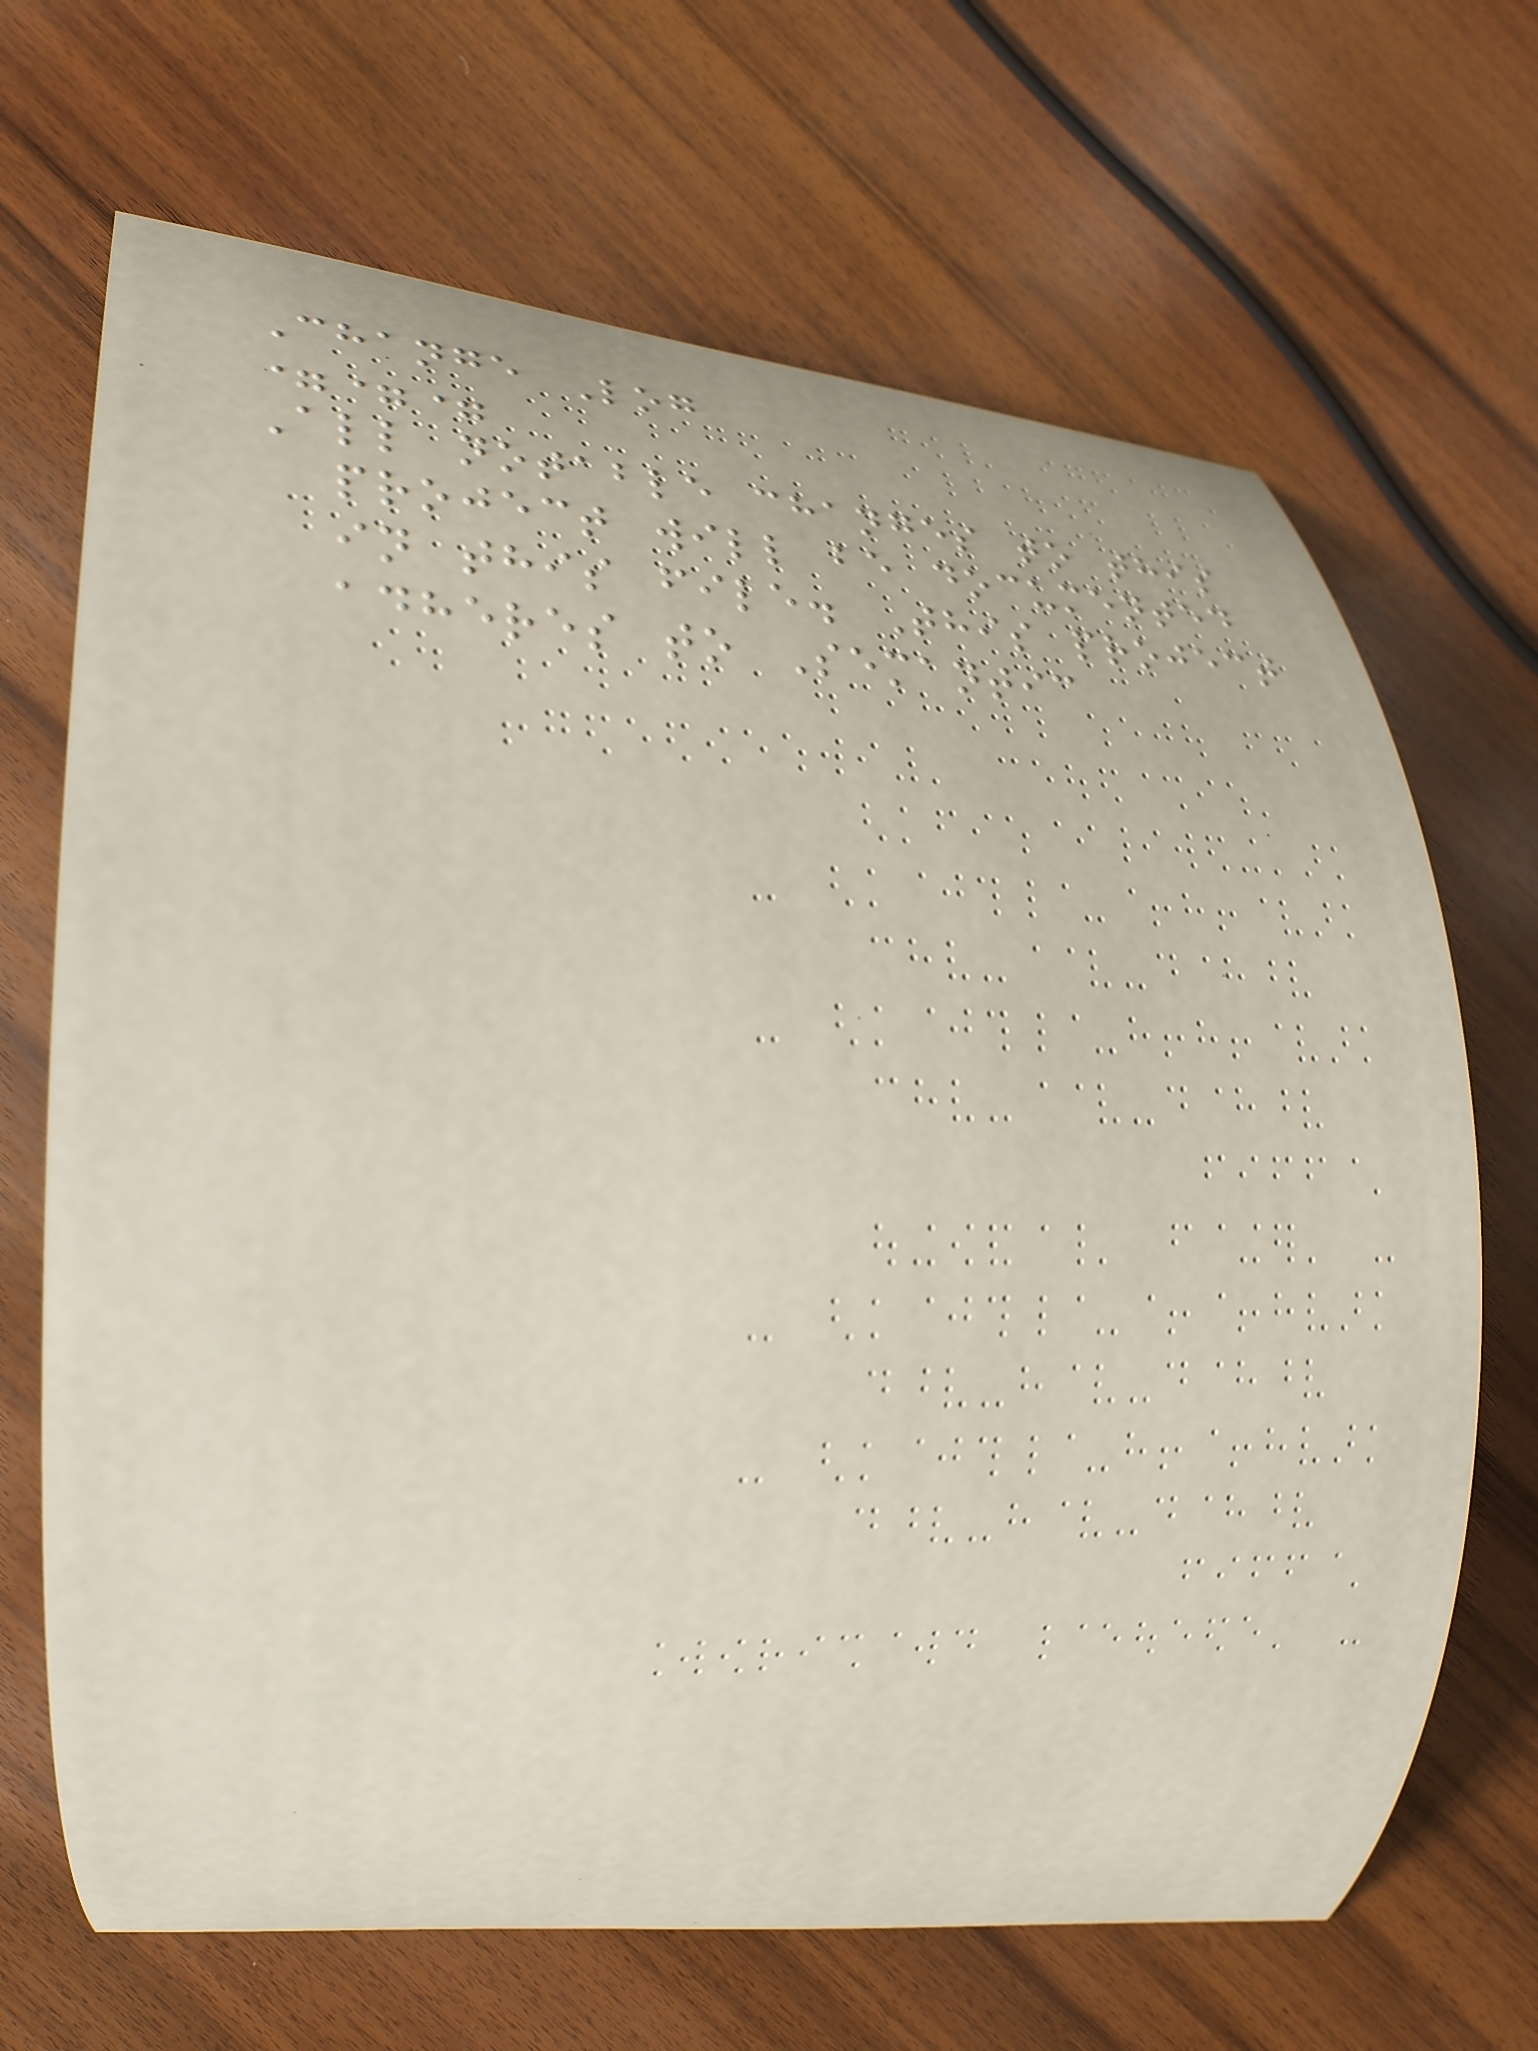Change Log
===
All notable changes to this
project will be documented
in this file. This project
adheres to Semantic
